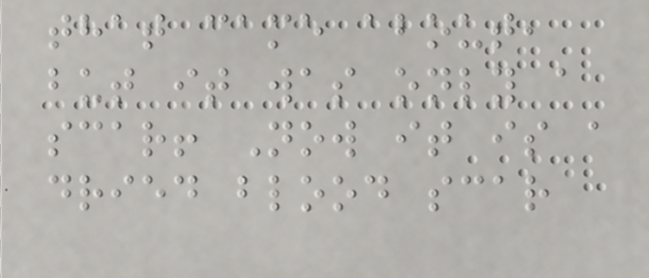that came about,
but it was only a
scar! Now it is a
dried blood scar
